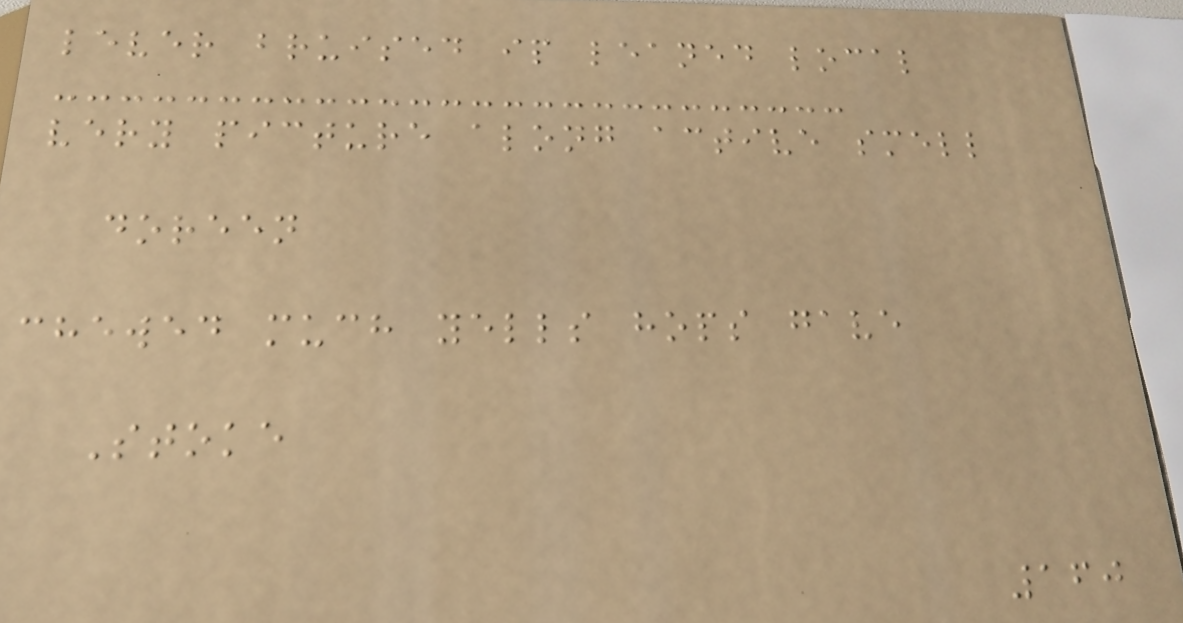lever bruised ip leaned local
very picture along active smell
doreen
chewed much yells hops gave
Stoke
160
